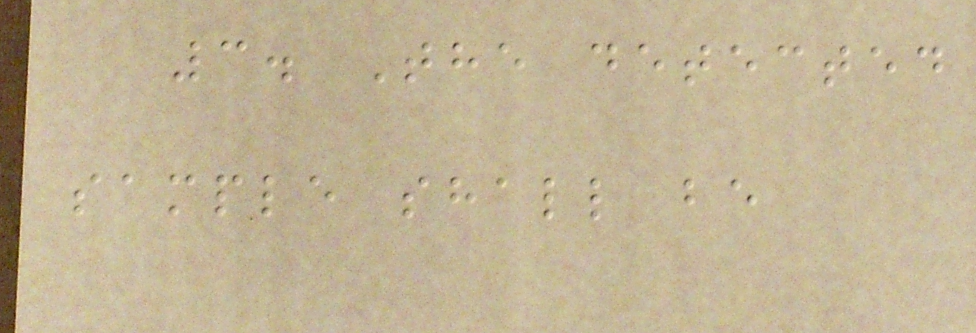3. The detected
sample shall be
